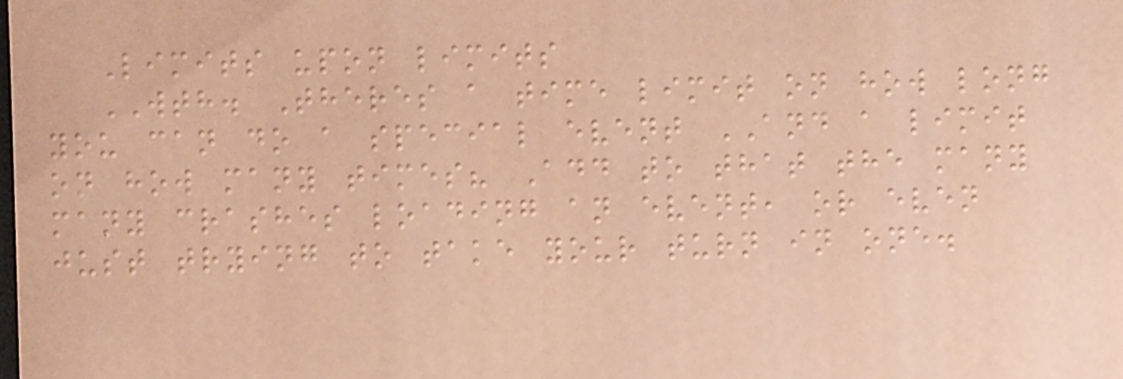Limits upon limits
WTH. Theres a time limit on how long
you can do a special event AND a limit
on how many times? Add to that the many
many crashes loading an event, or even
just trying to take your turn in one.
